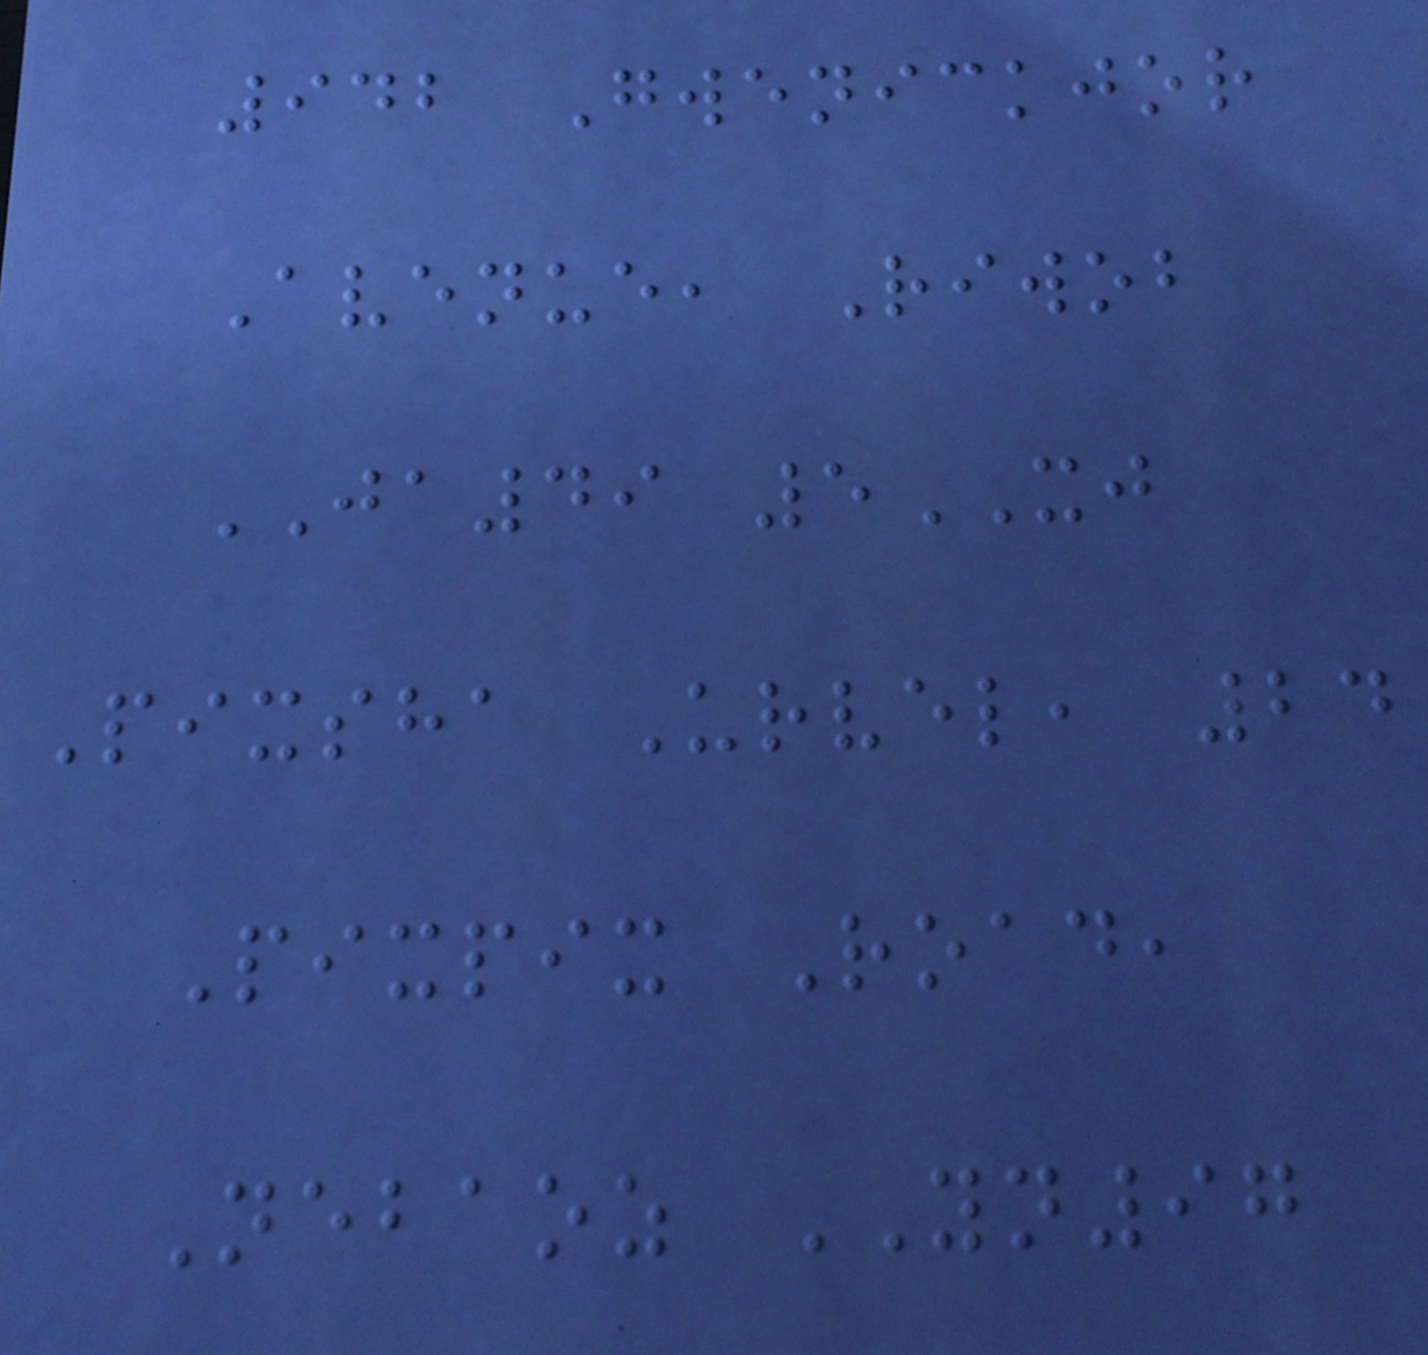942 Gwenickjor
Avenue, Riwob
JA49 5XJ
Pixsha Urvel, 24
Pixpix Road,
Nebaoz YN97
